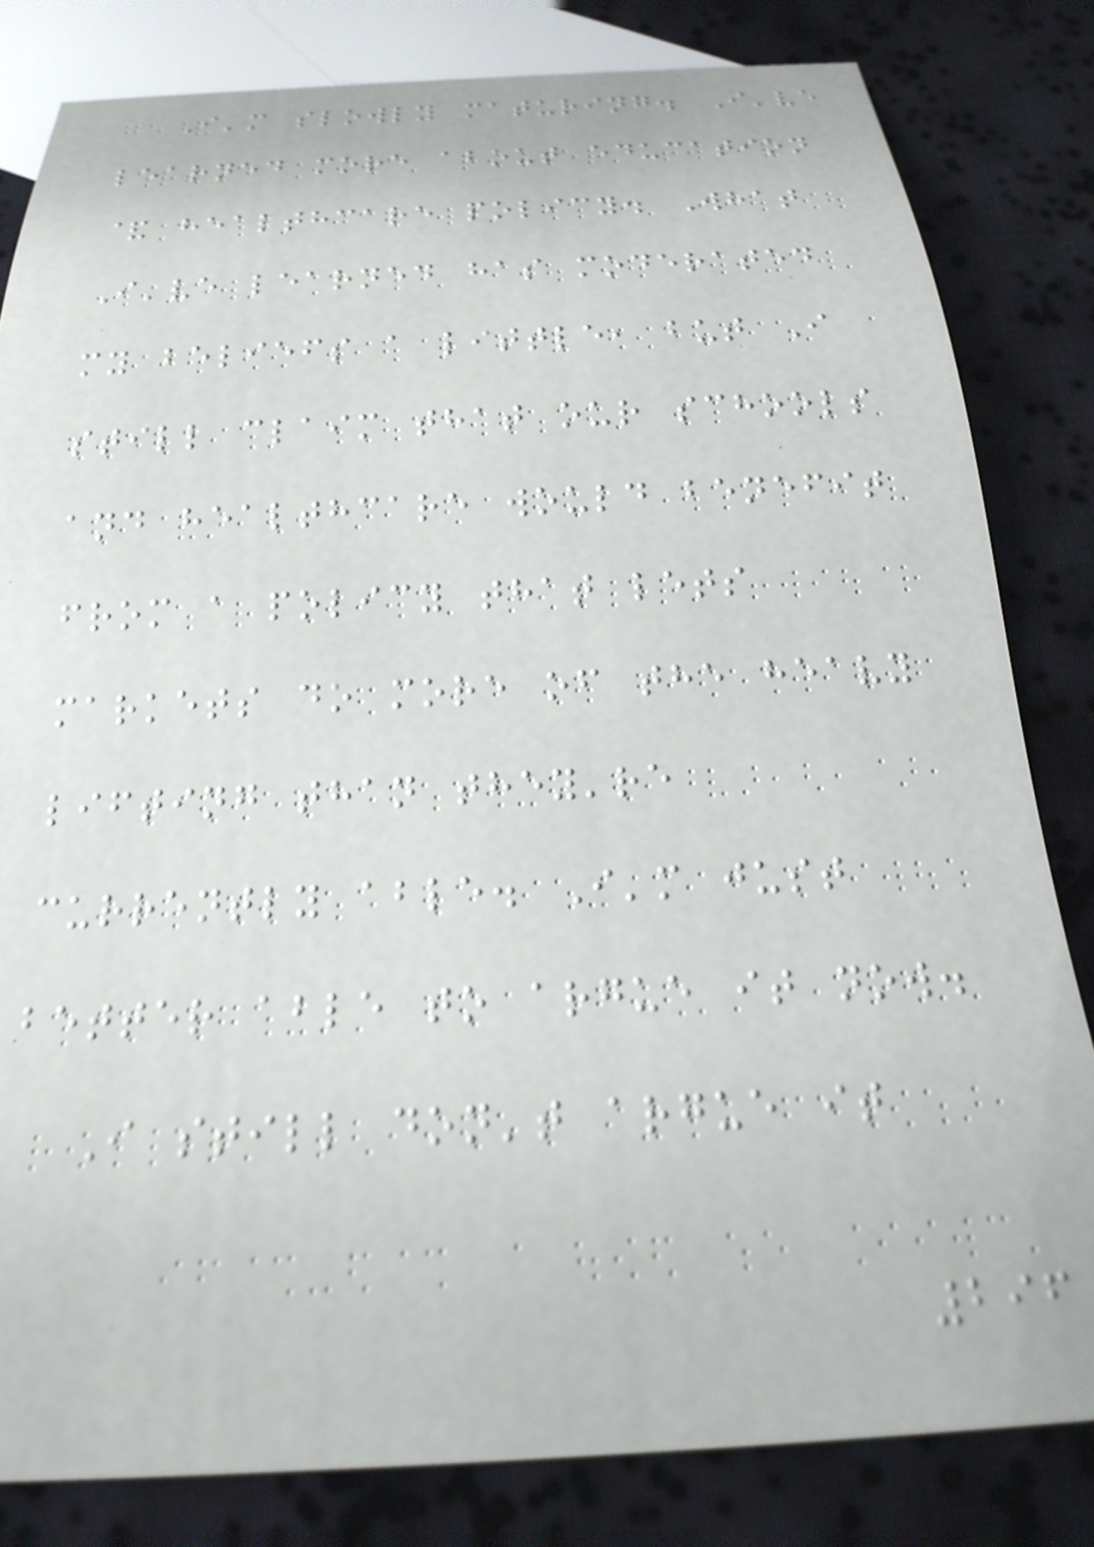I'm slowly maturing. I've
learned more about education
& healthcare policy. What
I've learned has moderated
my beliefs a little, but I
still claim that our schools
and healthcare would benefit
from a policy that lets
markets do more of the heavy
lifting than they're
currently able. I'm just
better able to argue it now.
I still don't argue it
296
